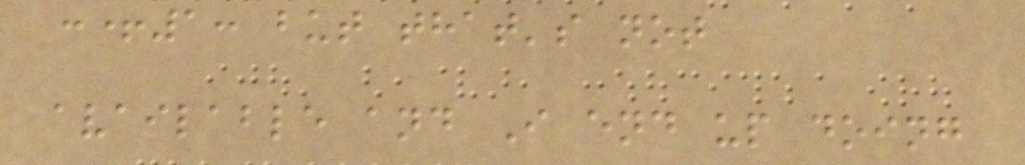:+1: but that's not
available and I end up doing
